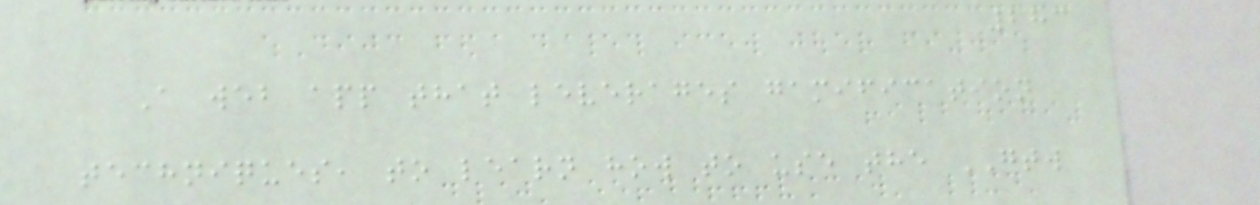283
A web app that leverages gamification
techniques, to learn how to use the GTW
